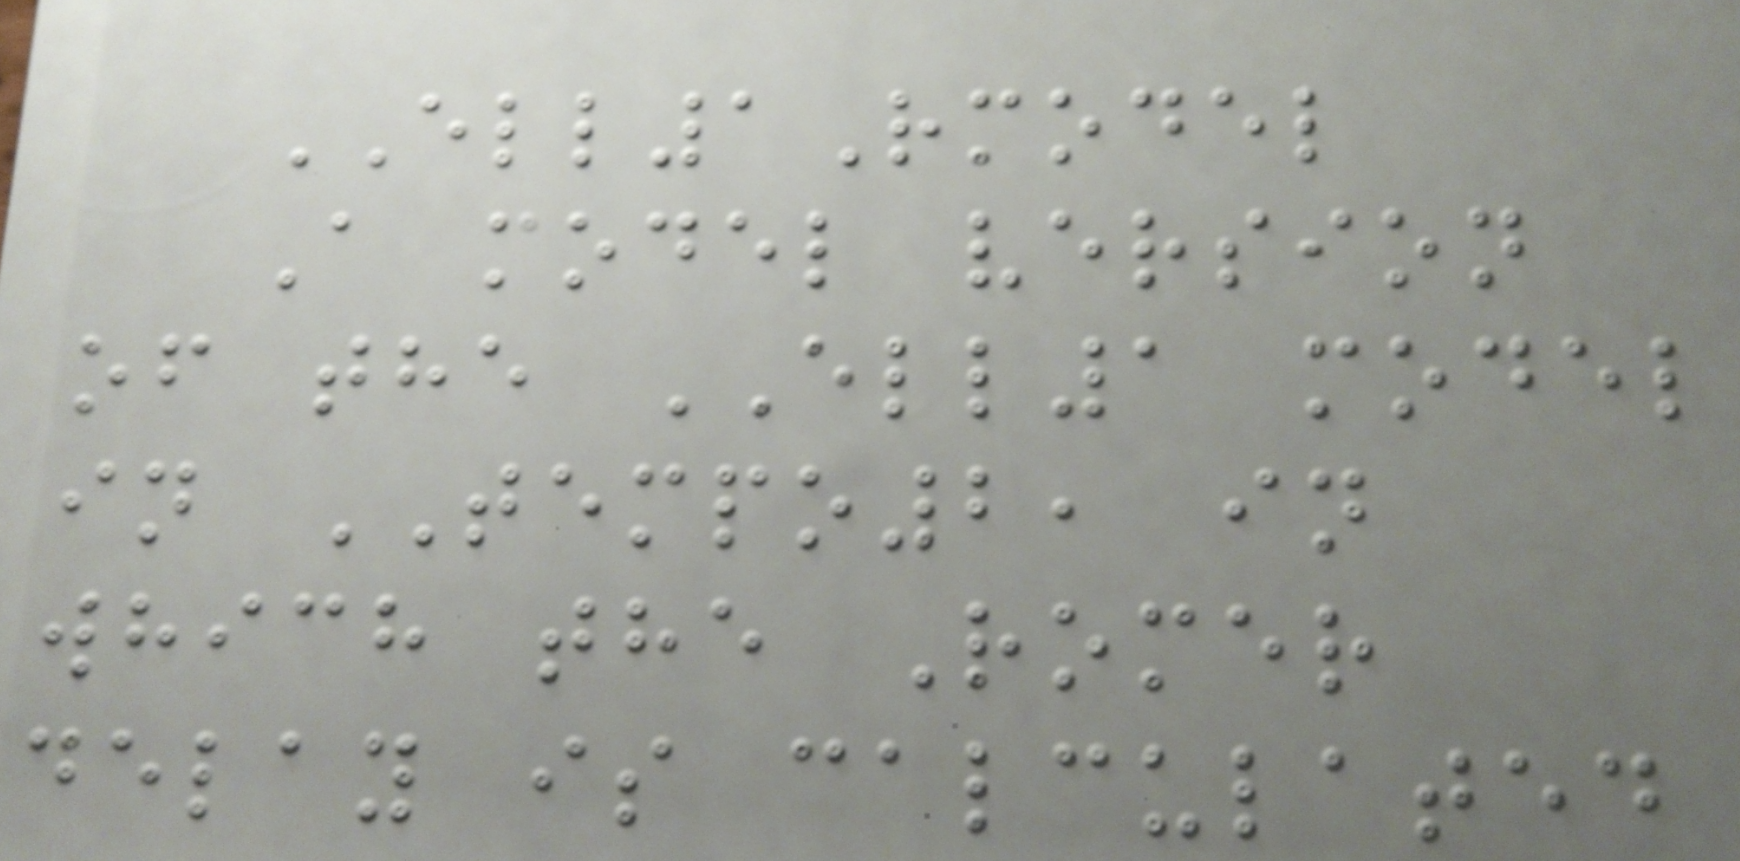ELL1Rmodel
A model version
of the ELL1 model
in TEMPO2, in
which the Romer
delay is calculated
